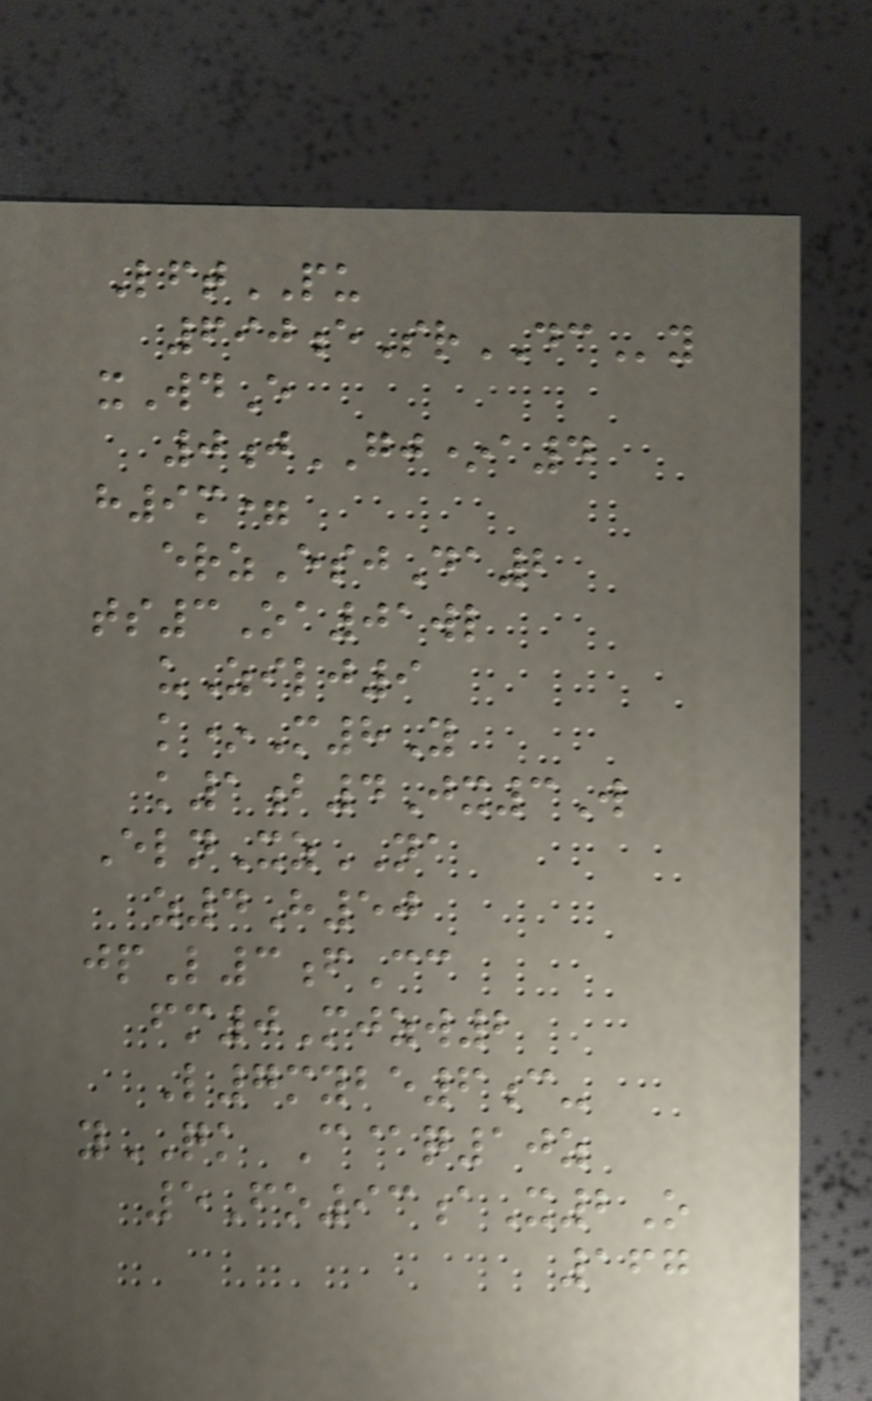LftPU
690eSrDCy
xWdE
0jGJ*a4
h9m=
erzEsjDa2
ts3Oa01wl
uZilj9
k*M8Y
k1b4Jx3W
ElnXzNA
z4H50
jpL3fCc
fm0Mjzw2
L7mybe6c-
yQK C@q10z
5Fo93aX2O
167
